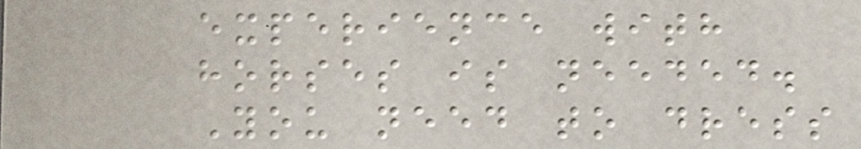experience with
horses is needed.
You need to dress
